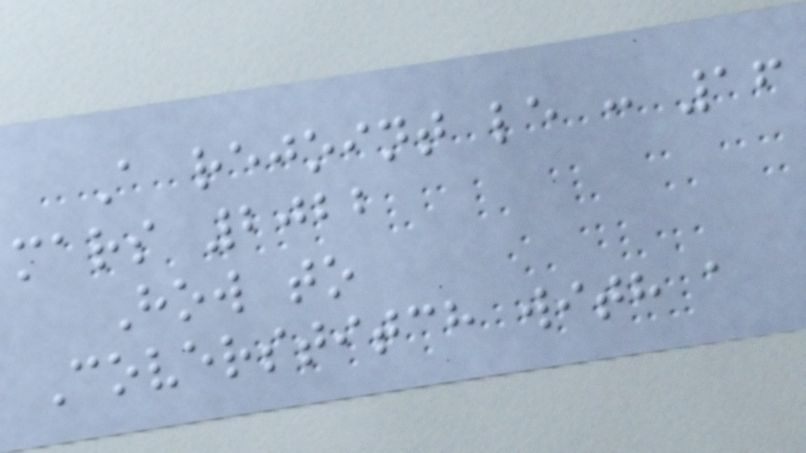A rejoint le : 16
mars 2022
How to
Coverstitch with a
